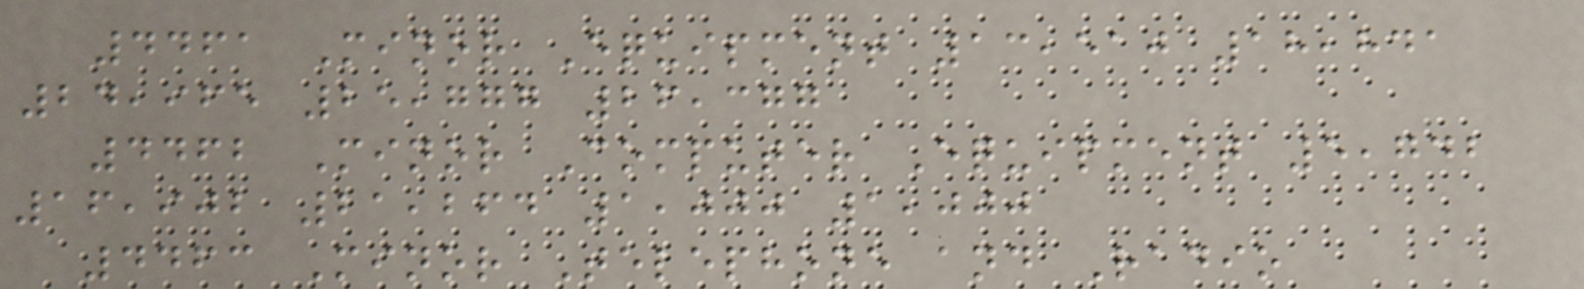4461 Minor Equipment 13,510 18,841
24,965 25,777 26,377
4462 Minor Computer Equipment 5,742
16,902 21,264 1,000 1,000
4463 Minor Telephone and Radio
